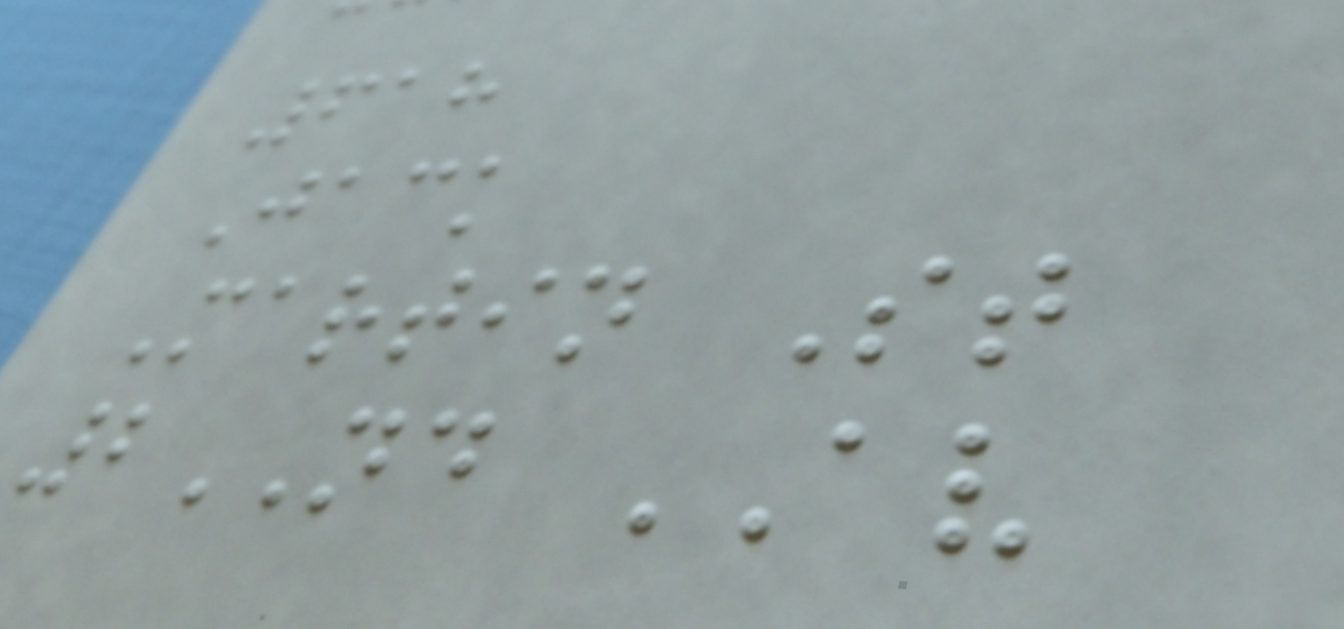618
Jack
Martin St
2ND AV
